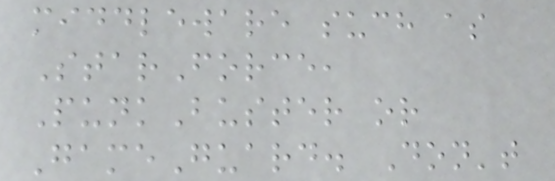middleware such as
StarForce,
PunkBuster or
GameGuard. Don't
